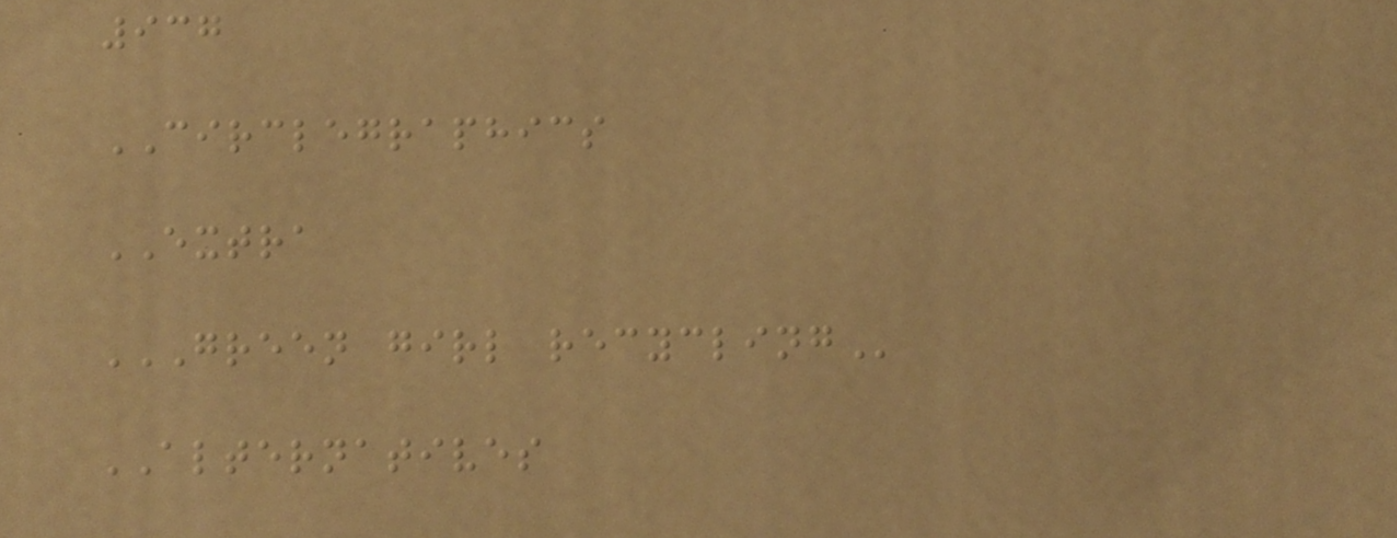937
CIRCLEGRAPHICS
EXTRA
GREEN GIRL RECYCLING
ALTERNATIVES
